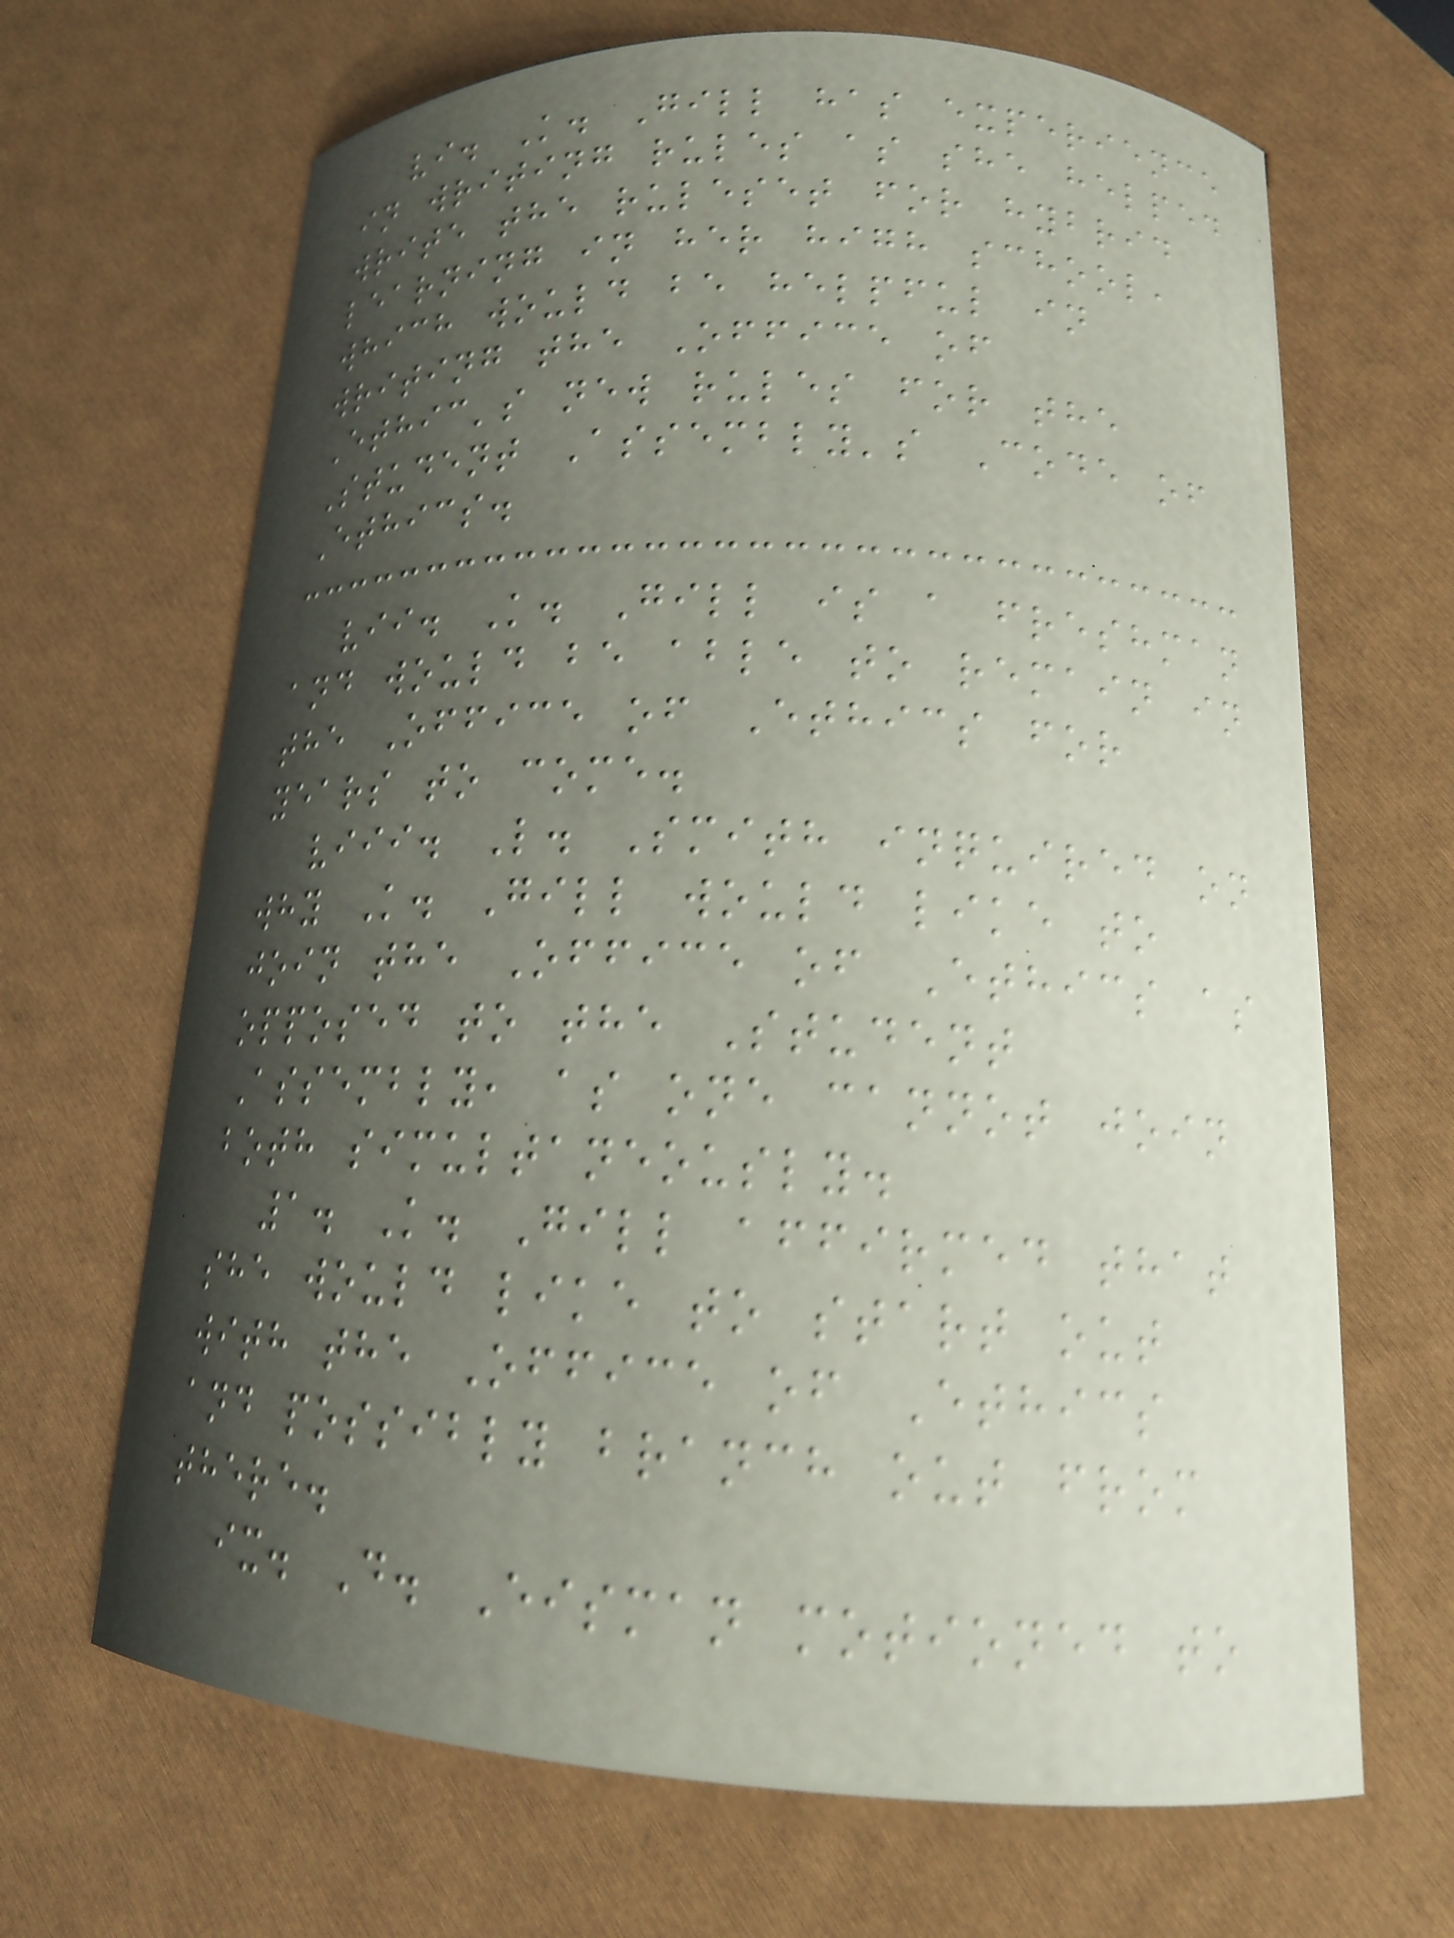vi. K. Gill has experience
in writing rules as she helped
write the ruleset for hybrid
learning in her high school,
which would be helpful in
writing the Office of
Ethic's new rules for the
Student Assembly's Code of
Ethics.
vii. K. Gill is a freshman
and would be able to remain in
the Office of Ethics for
years to come.
viii. L. Smith inquired on
why K. Gill would like to
join the Office of Ethics as
opposed to the Student
Assembly, as one cannot join
both simultaneously.
1. K. Gill affirmed that
she would like to start out
with the Office of Ethics
and possibly branch out from
there.
ix. D. Eisman motioned to
